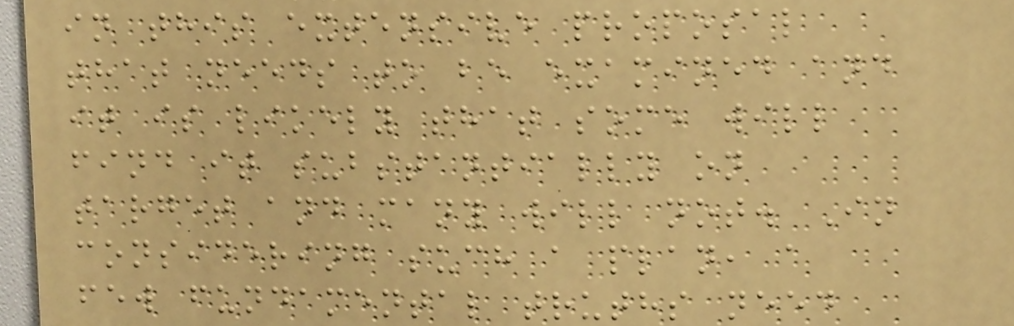in this extensive proposal
that needs to be examined and
it is likely that some will
find it substantially on
target and many will not. In
considering such a plan, a
few fundamental truths need
